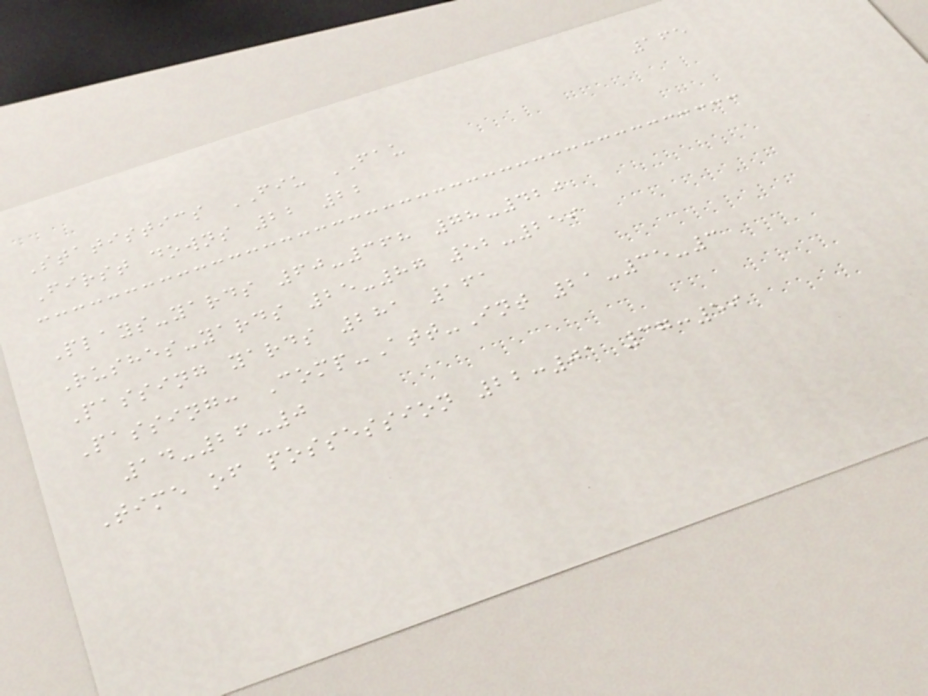165
Statistics FIU FAU
First downs 22 22
Plays-yards 60-368 78-420
Rushes-yards 25-87 52-259
Passing yards 281 161
Passing: Comp-Att-Int 21-35-3
14-26-0
Time of possession 22:01 37:59
